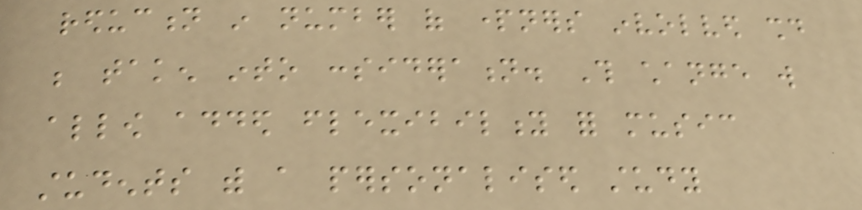reduction in number of partners involved should
be taken into consideration. This change will
allow added flexibility for music
students with a personalised study
